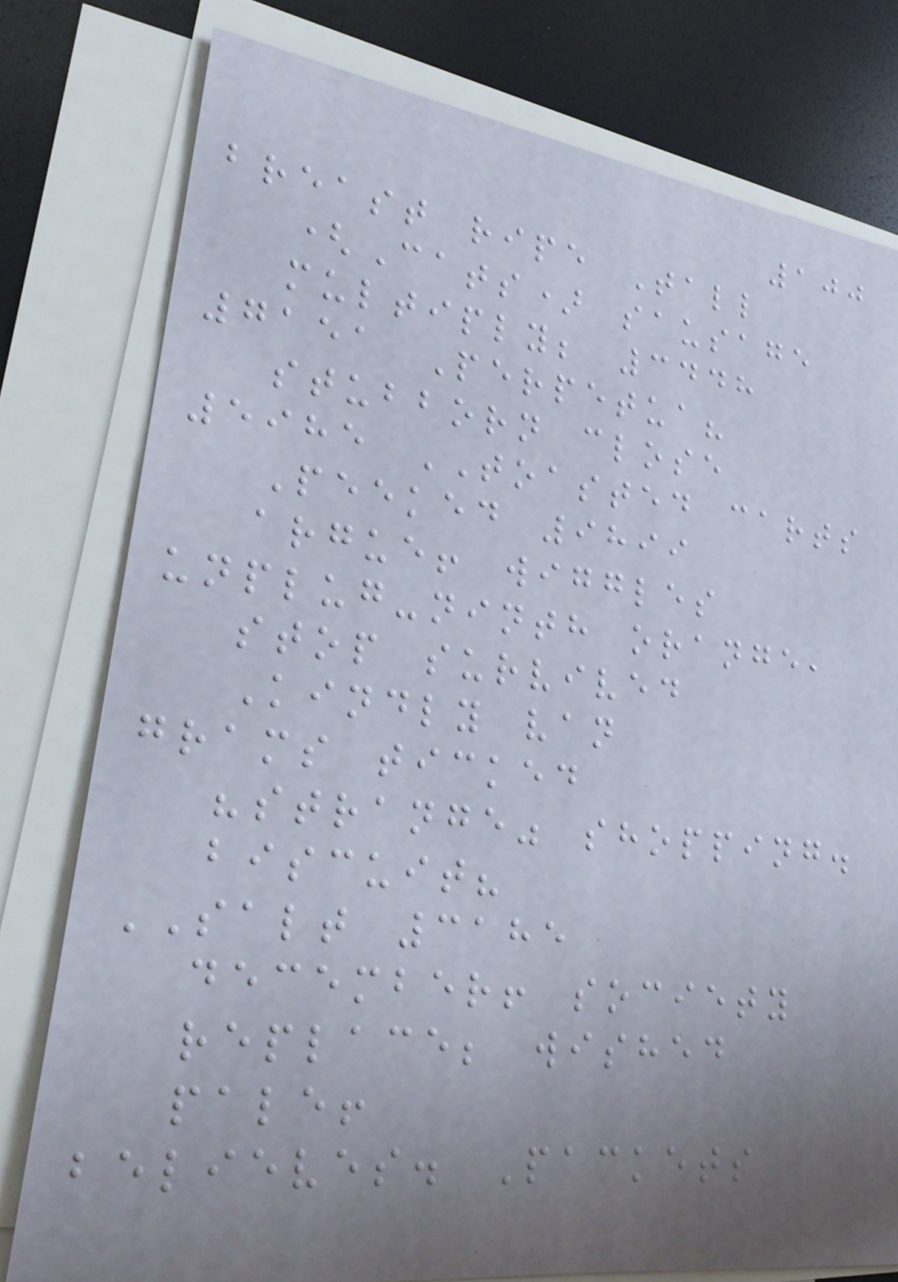100
breast ripe Tall
(Cats) sausage
multiply; 3448
7151 Perpetua?
stubborn close
5985 TOASTED carts
Peeked 9899
argue! wiggles
unplug-ninth orange,
stop survived
Kindly van
grams ticked
"strange" shopping.
biscuit?
SALT 3185
december! society
replace; wished
pale!
believes. Packets
